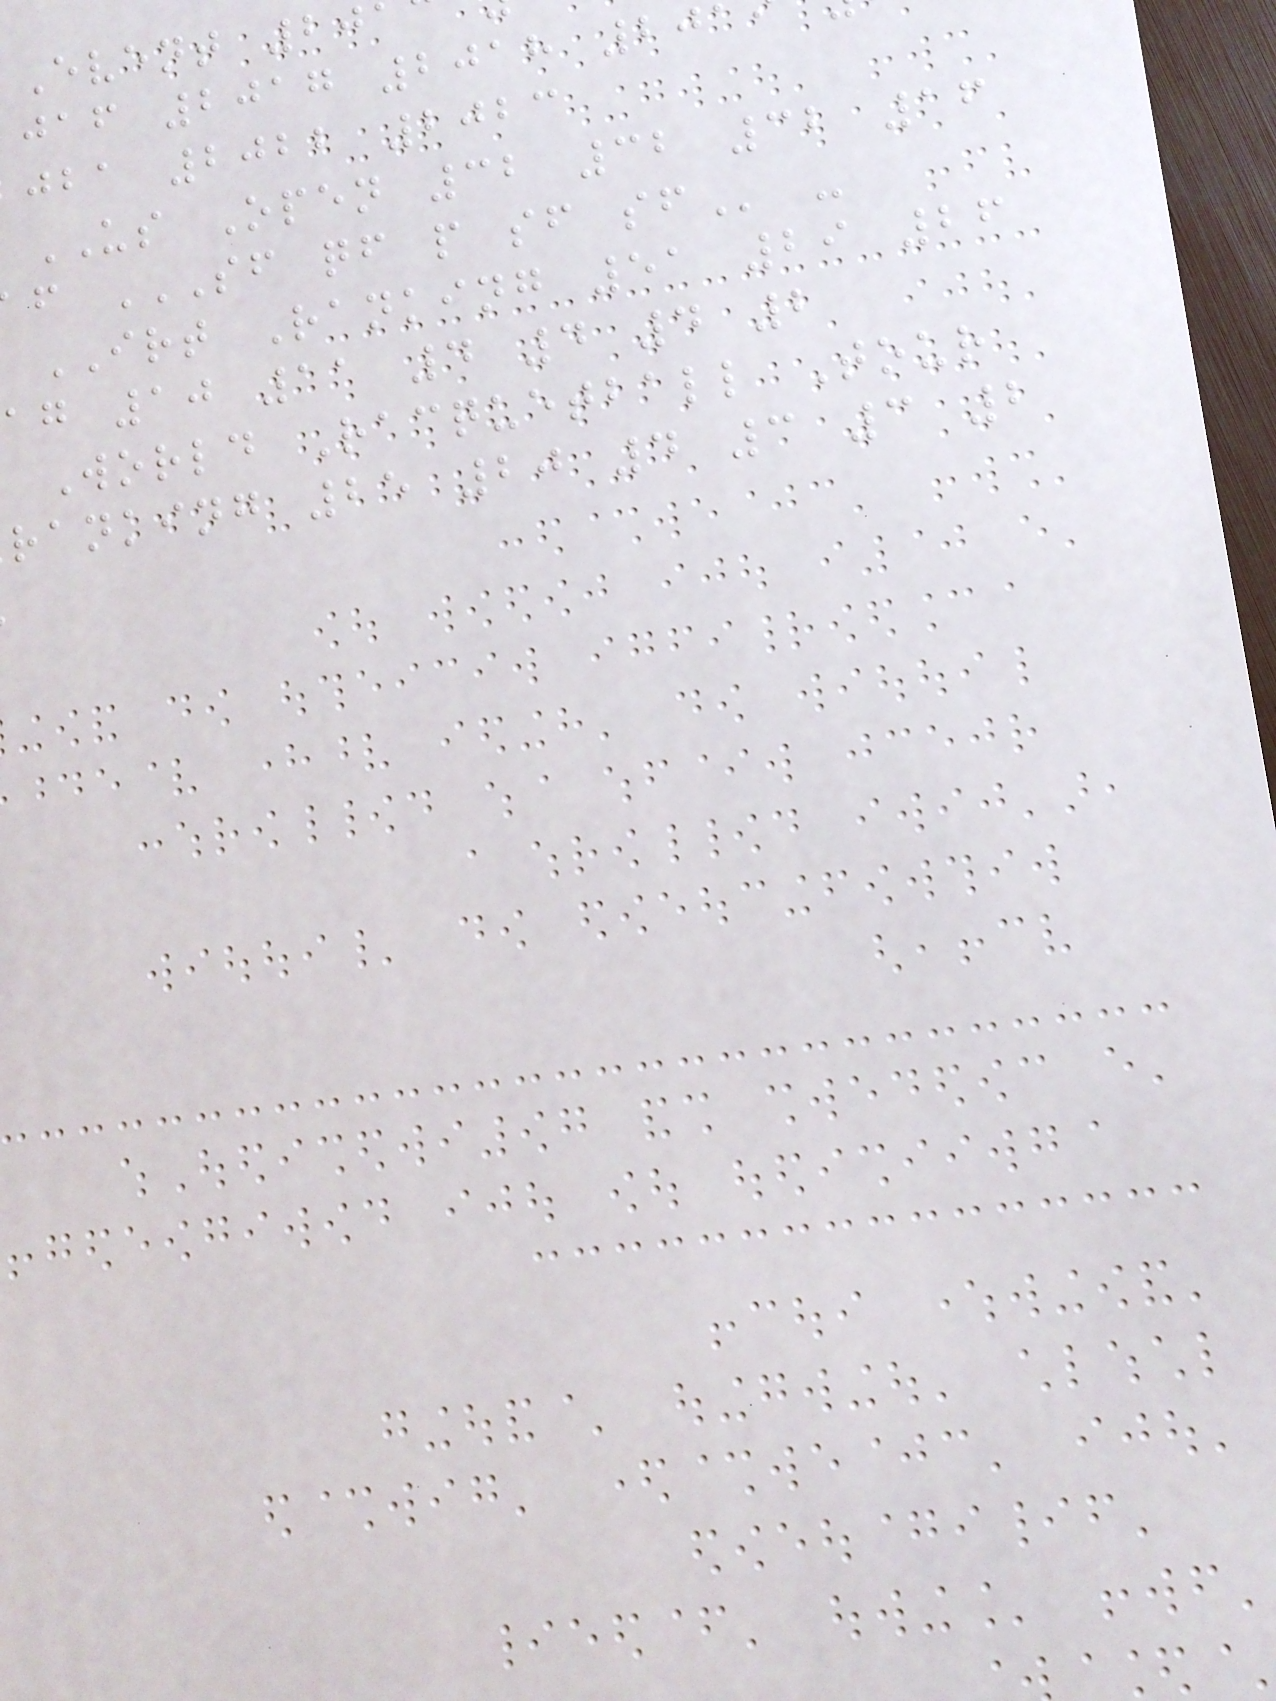Event 20
jaf 2017 2018 20
jba 2022 2023
US Open 32 32 32 16
f SF QF P SF SF -
IRT Ranking 51 29 26
ag 10 11 4 4 4 2
World Racquetball Tour
ranking 25 20 4 3 3 2
